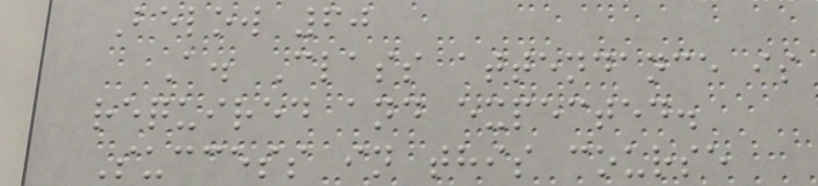Below 60
A. Class attendance is
required and expected.
Success in this course
